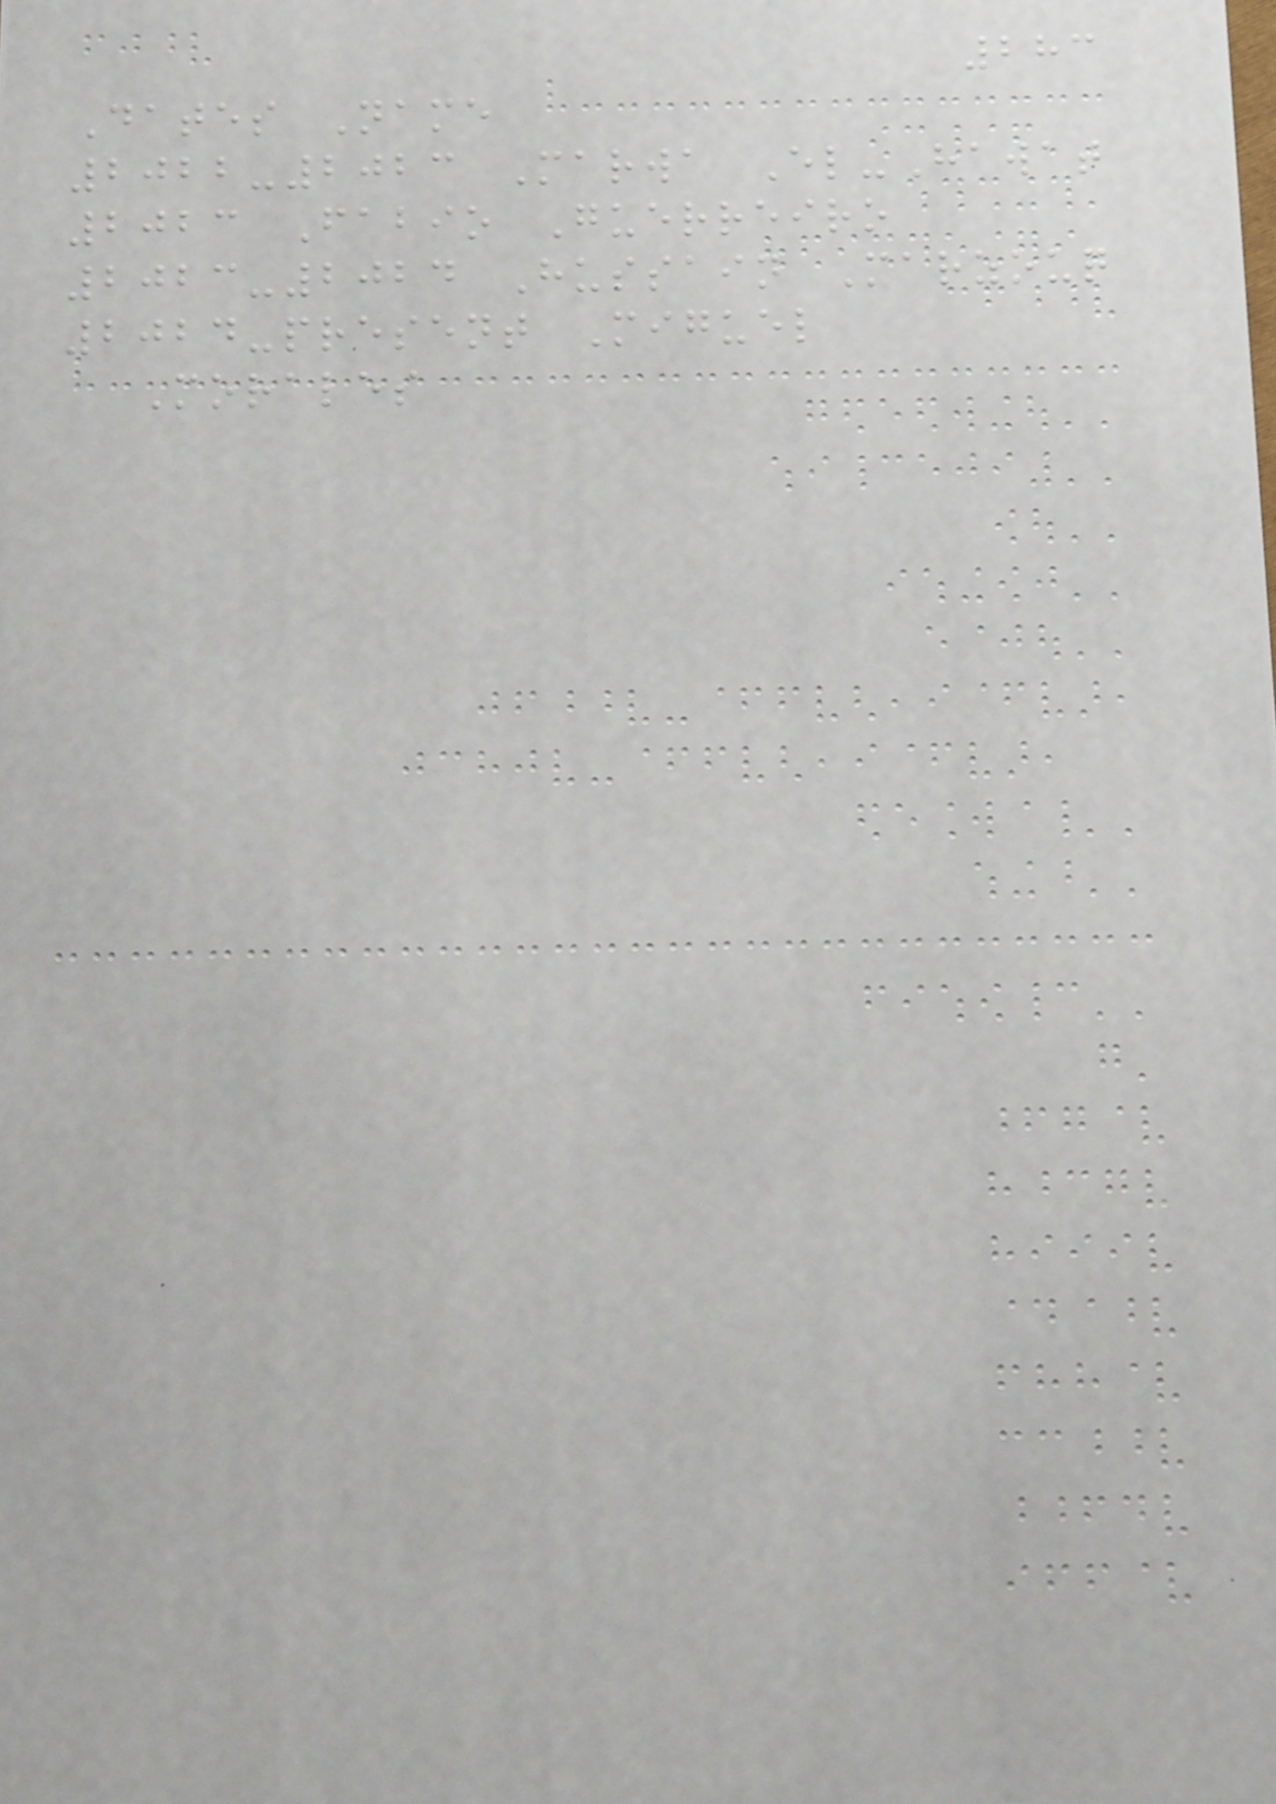283
Dates Name
2022-2023 Marwa El-Hawat
2023 Fabio Guerreiro
2023-2024 Hussain Marzouq
2024-present Miguel
Morales
